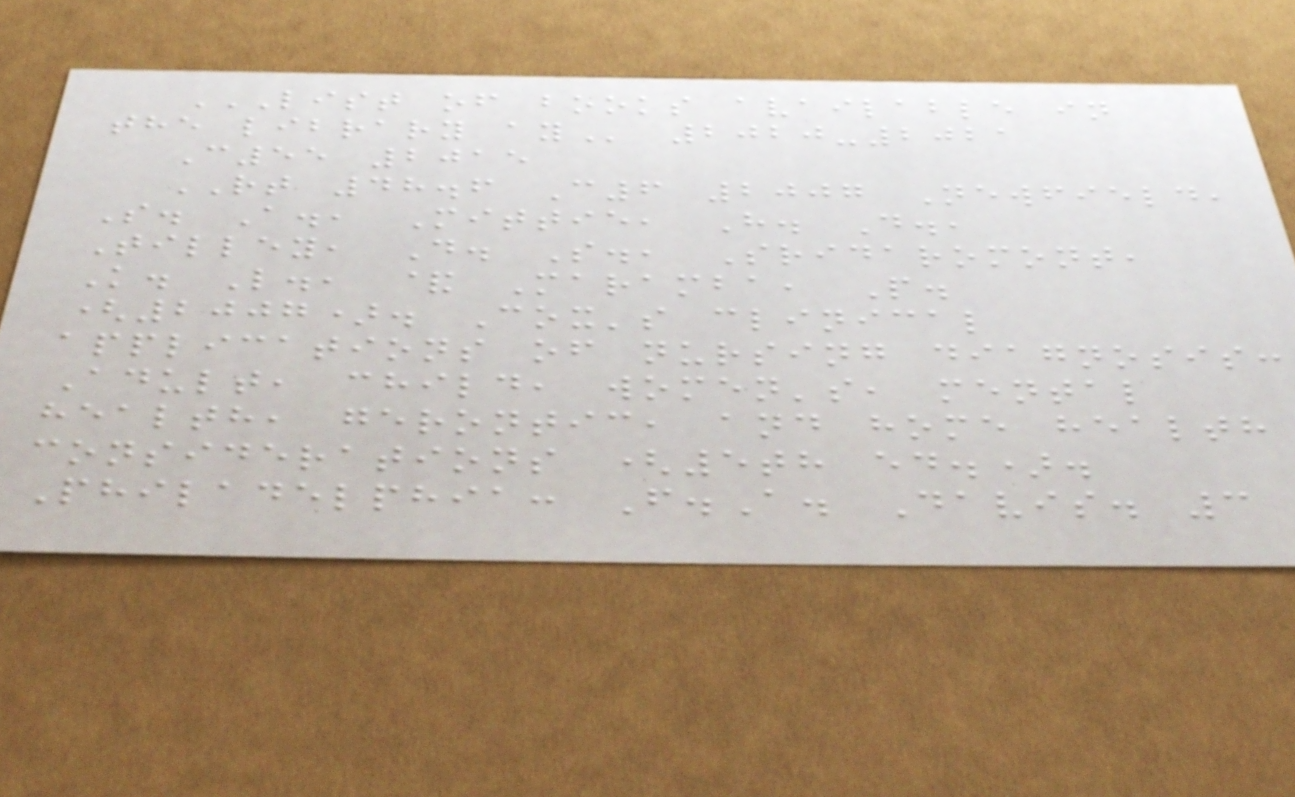LIST OF BOOKS AVAILABLE IN
THE LIBRARY AY 2020-2021
C55 2015
RT 48.6 C6 2007 Newfield,
S. A., Mittie, H. D.,
Tilley, D. S., Sridaromont,
K. L., & Maramba, P.
(2007). Cox's clinical
applications of nursing diagnosis:
Adult, child, women's, mental
health, gerontic, and home health
considerations (5th ed.).
Philadelphia: F.A. Davis. 3
